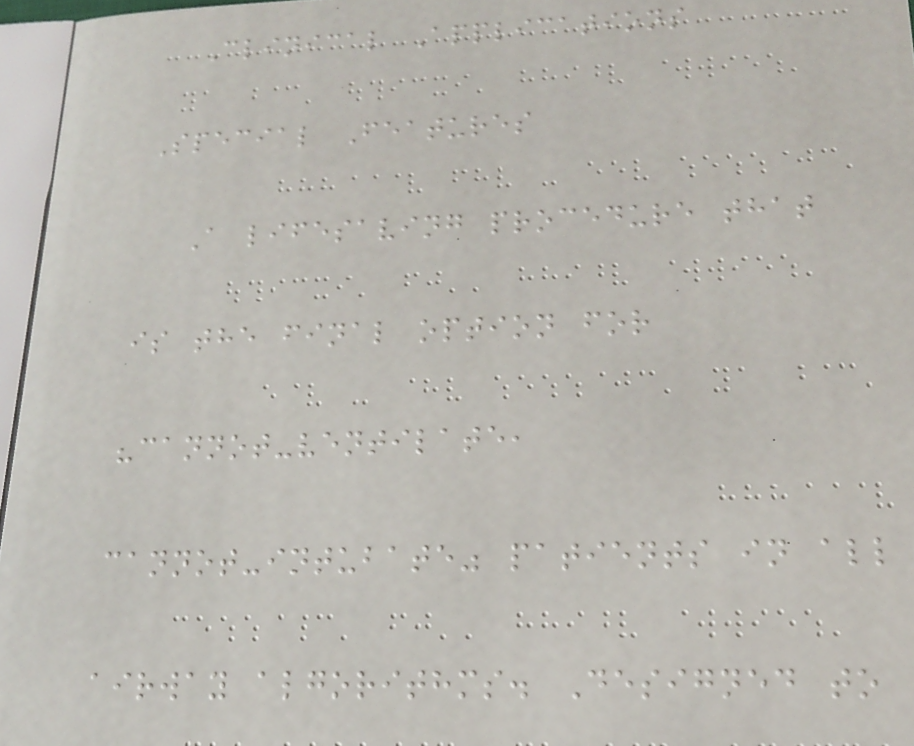Clinical Applications
Special Features
A lifesaving procedure that
is the final option for
"cannot-ventilate,
cannot-intubate" patients in all
airway algorithms. Designed to
